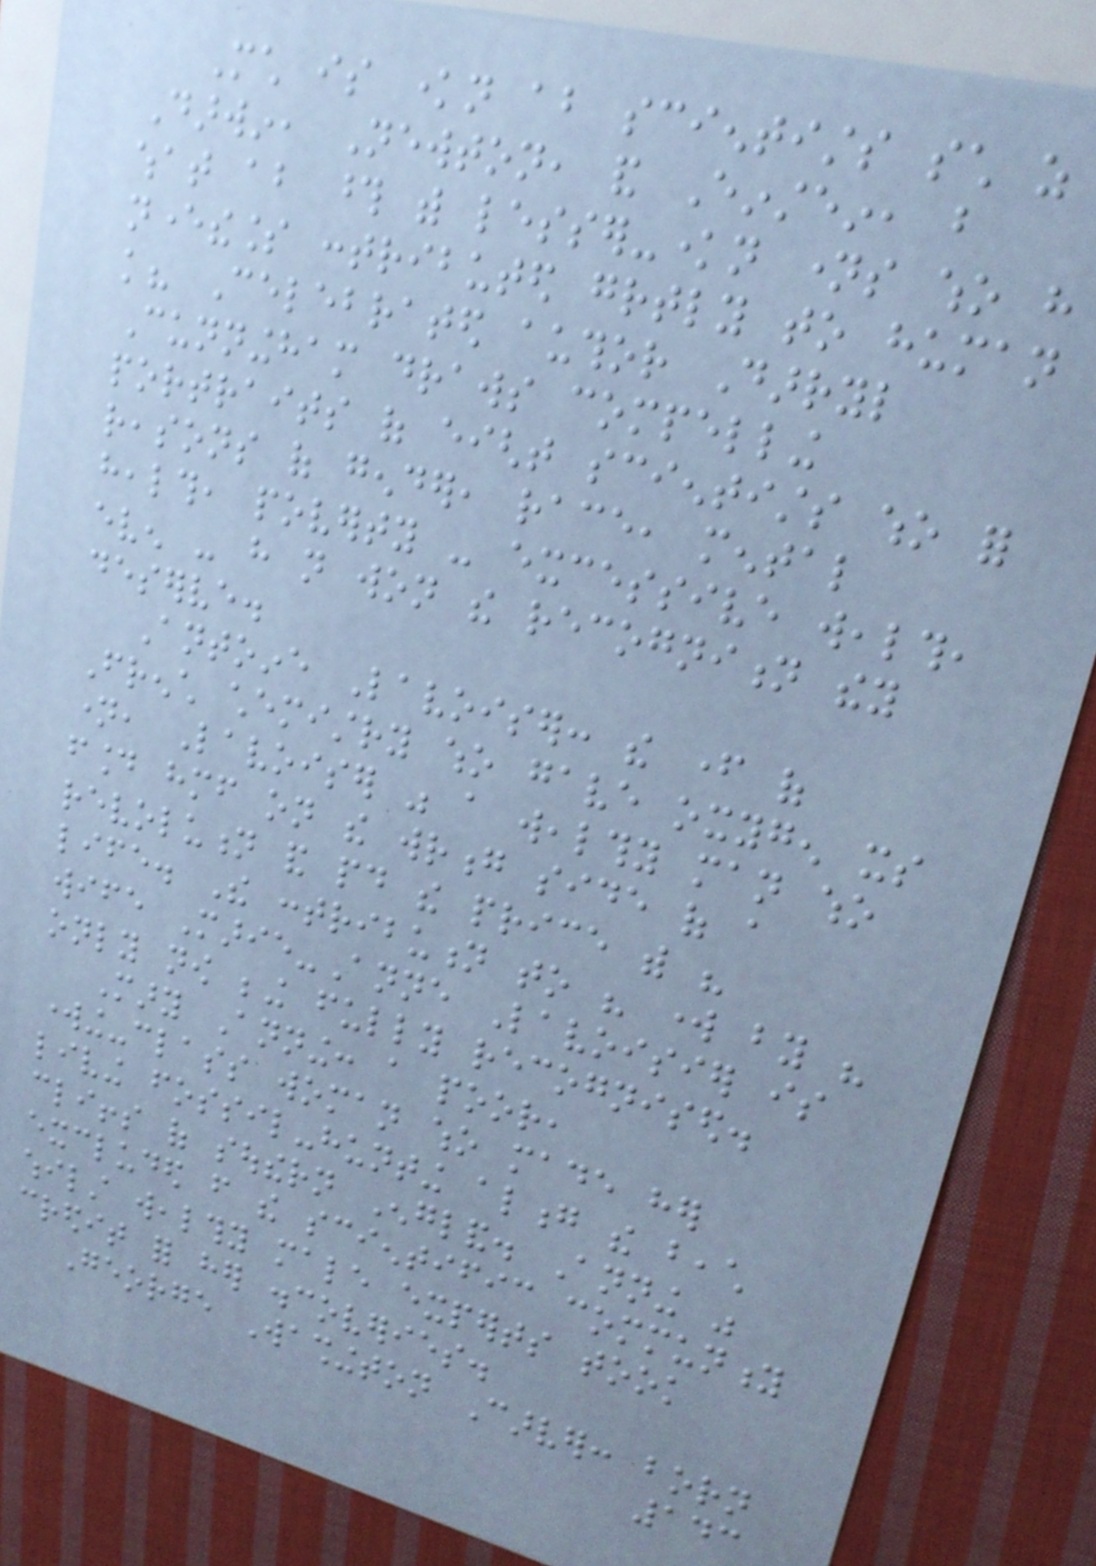Much is known about scientists such as
Darwin, Newton, and Einstein, but
what about those with lesser-known names who have
nevertheless contributed greatly to human
knowledge? Celebrated author Darryl
Cunningham draws compelling
portraits of eight scientists who for
reasons of gender, race, mental
health, poverty - excessive wealth,
even - have not won the recognition they
deserve.
Antoine Lavoiser: the father of
French chemistry who gave oxygen its
name, Lavoiser was a wealthy man who
found himself on the wrong side of a
revolution and paid the price with his
life. The contribution to his work by his
wife Marie-Anne Lavoisier is
only now being fully recognised.
Mary Anning: a poor,
working-class woman who made her
living fossil-hunting along the beach
cliffs of southern England. Anning was
excluded from the scientific community
whilst wealthy male experts took
credit for her discoveries.
George Washington Carver: born
143
